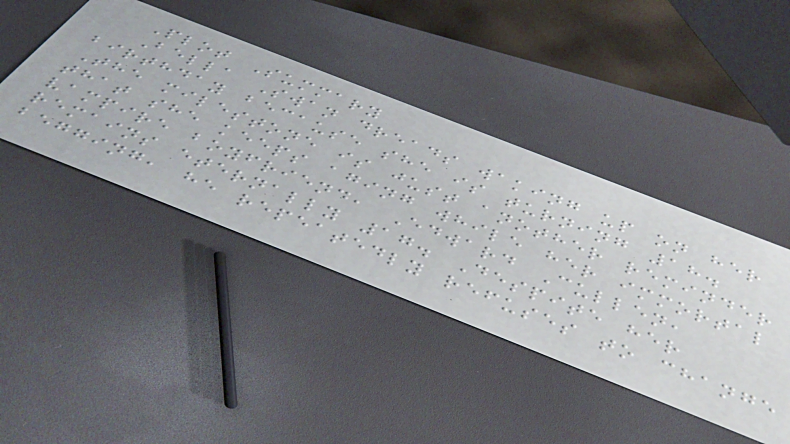Plot Summary
Bella Swan dreads waking up on her
birthday because she is turning 18.
The milestone is just another reminder
that she keeps aging while her immortal
vampire boyfriend, Edward Cullen,
remains eternally 17. Despite her
begging, he repeatedly refuses to change
